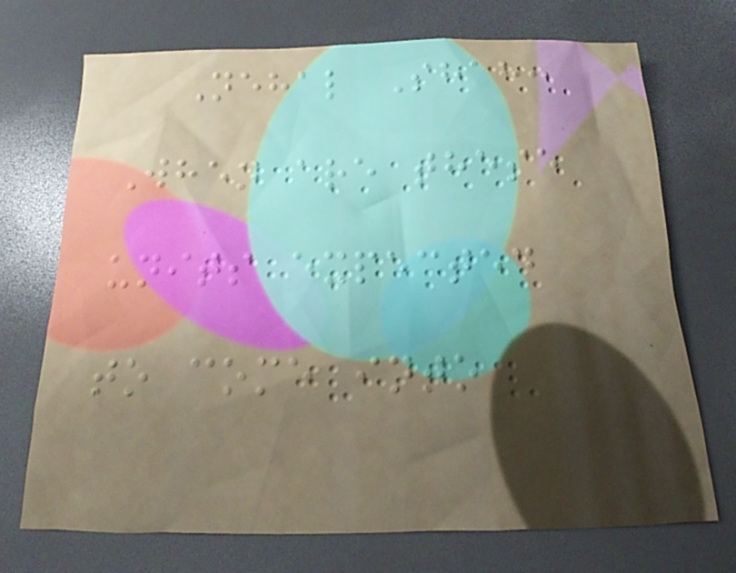Nehal Shah:
When are these
units expected
to come into
